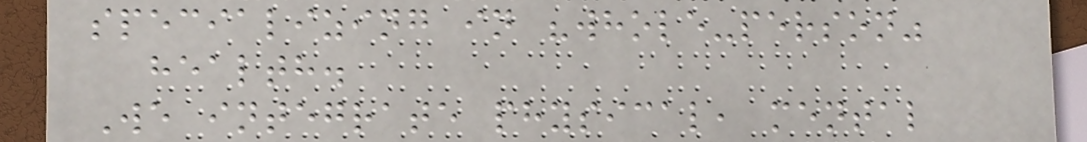specializing in "whole-person"
health.
We integrate physical, mental
